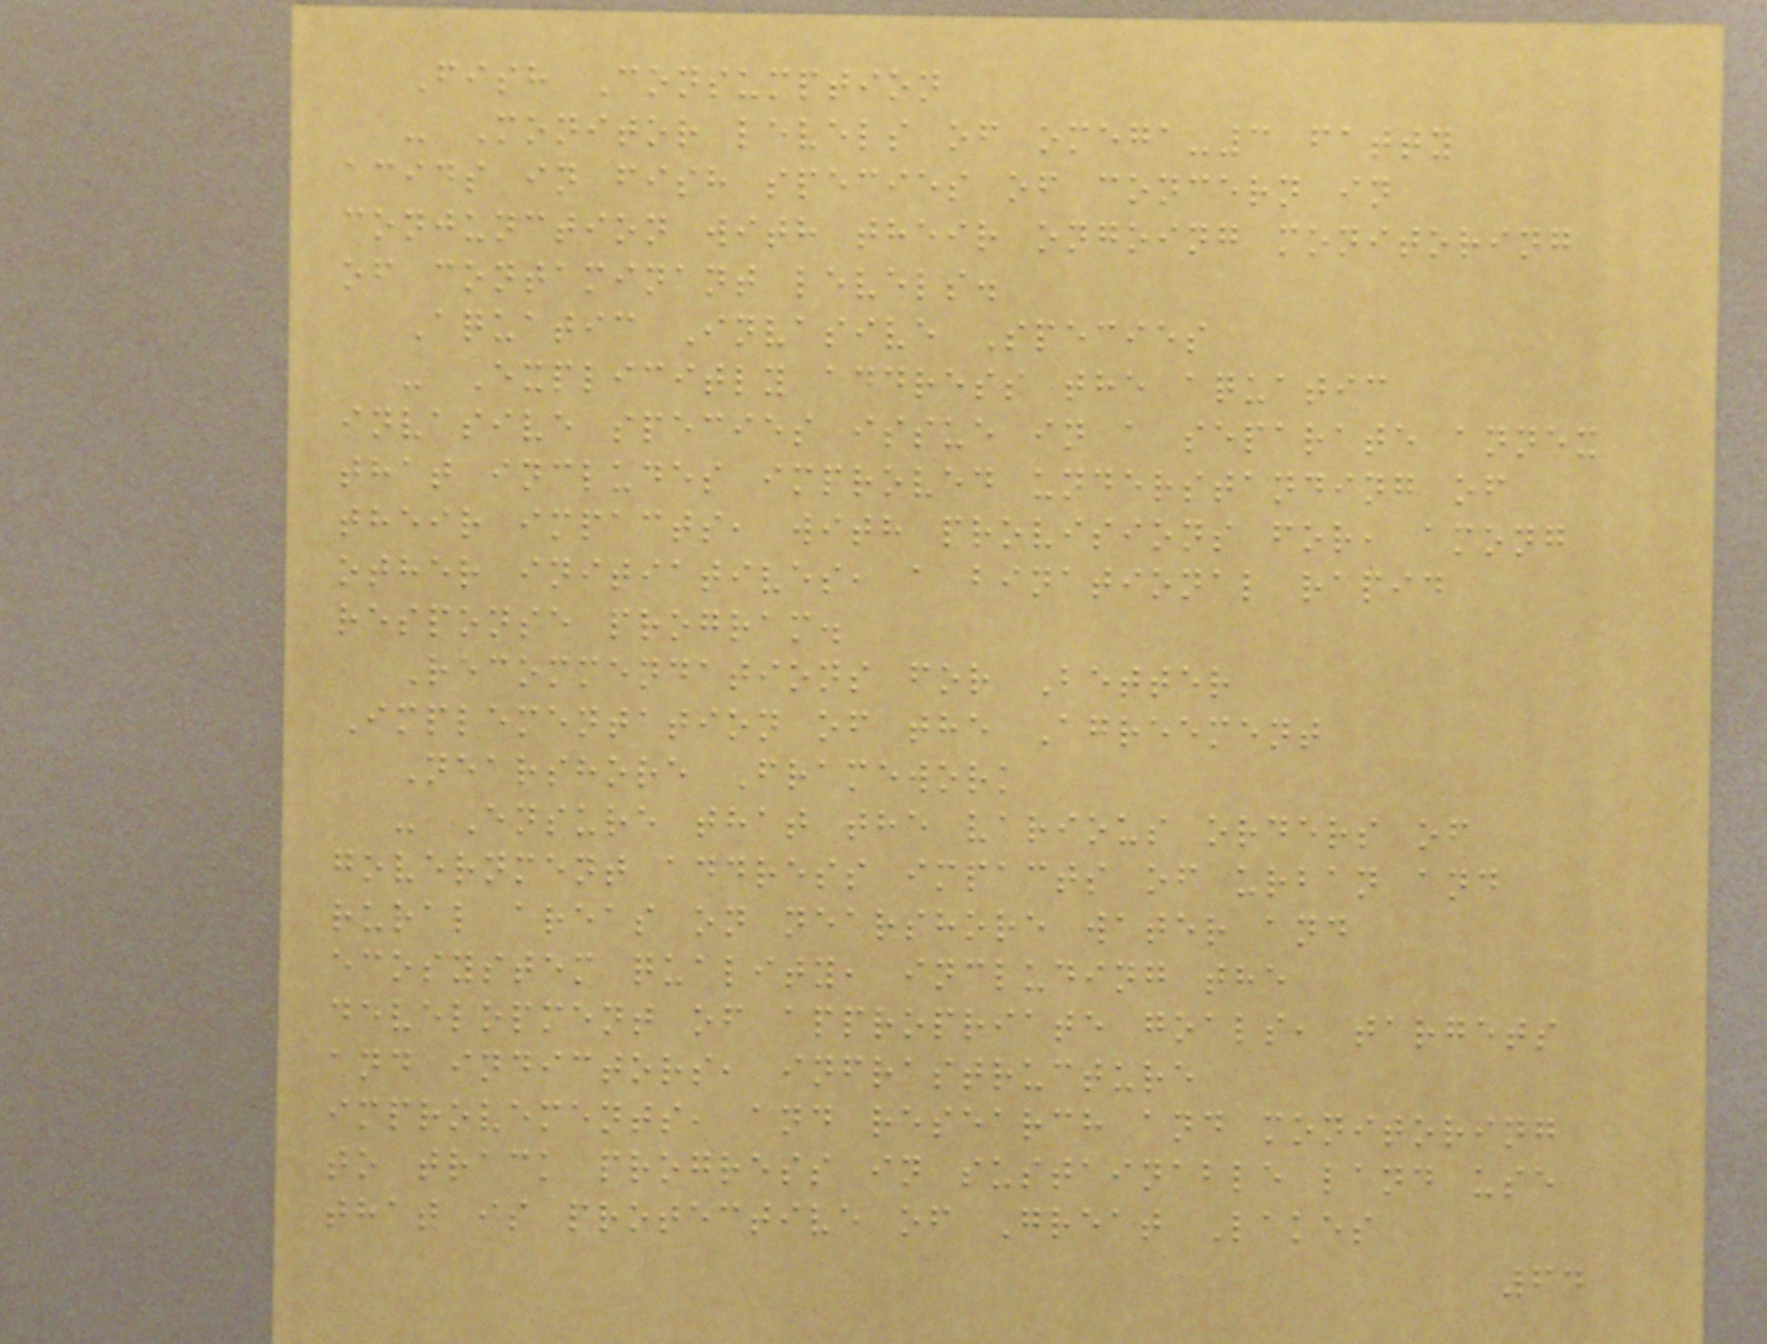Fish Consumption
- Monitor levels of omega-3 fatty
acids in fish species of concern in
conjunction with their ongoing monitoring
of contaminant levels.
Aquatic Invasive Species
- Explicitly address the aquatic
invasive species issue in a separate annex
that includes improved understanding of
their impacts, with provisions for, among
other initiatives, a binational rapid
response program.
Recommendations for Better
Implementation of the Agreement
Nearshore Framework
- Ensure that the various orders of
government address impacts of urban and
rural areas on nearshore water and
ecosystem quality, including the
development of appropriate goals, targets
and indictors, infrastructure
improvements, and research and monitoring
to track progress in sustainable land use
that is protective of Great Lakes
64
